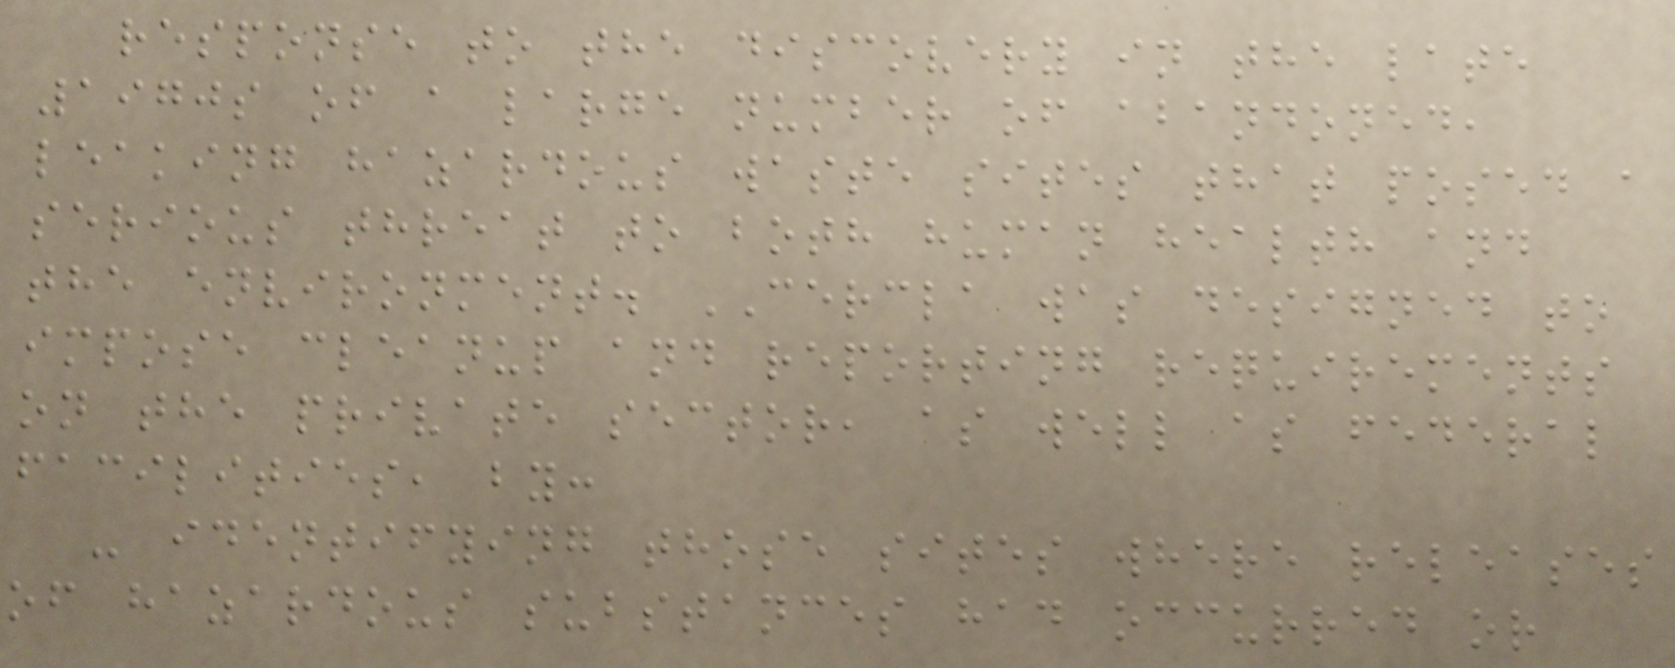response to the discovery in the late
1970s of a large number of abandoned,
leaking hazardous waste sites that posed a
serious threat to both human health and
the environment. CERCLA was designed to
impose cleanup and reporting requirements
on the private sector, as well as federal
facilities, by:
- identifying those sites where releases
of hazardous substances had occurred or
